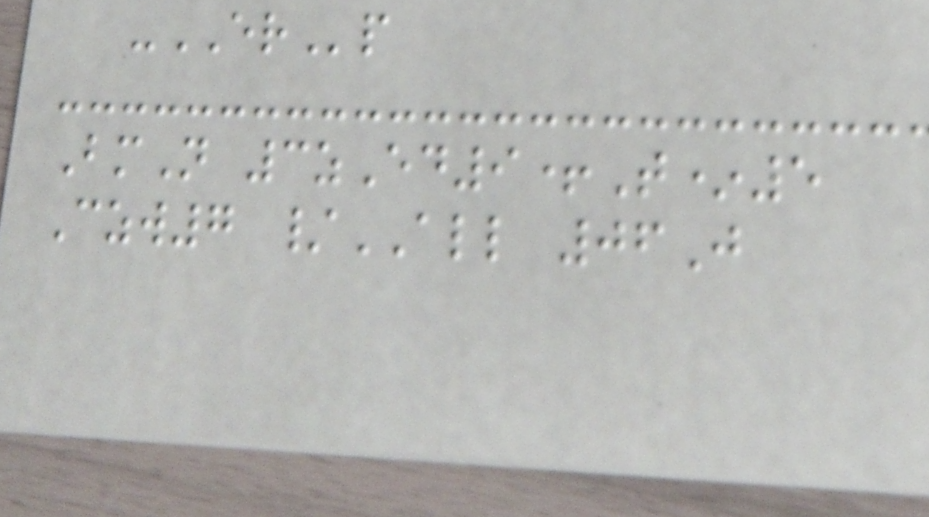-ERp
BmN 3zEd9+T*5
Czw7 /ALL 06J
